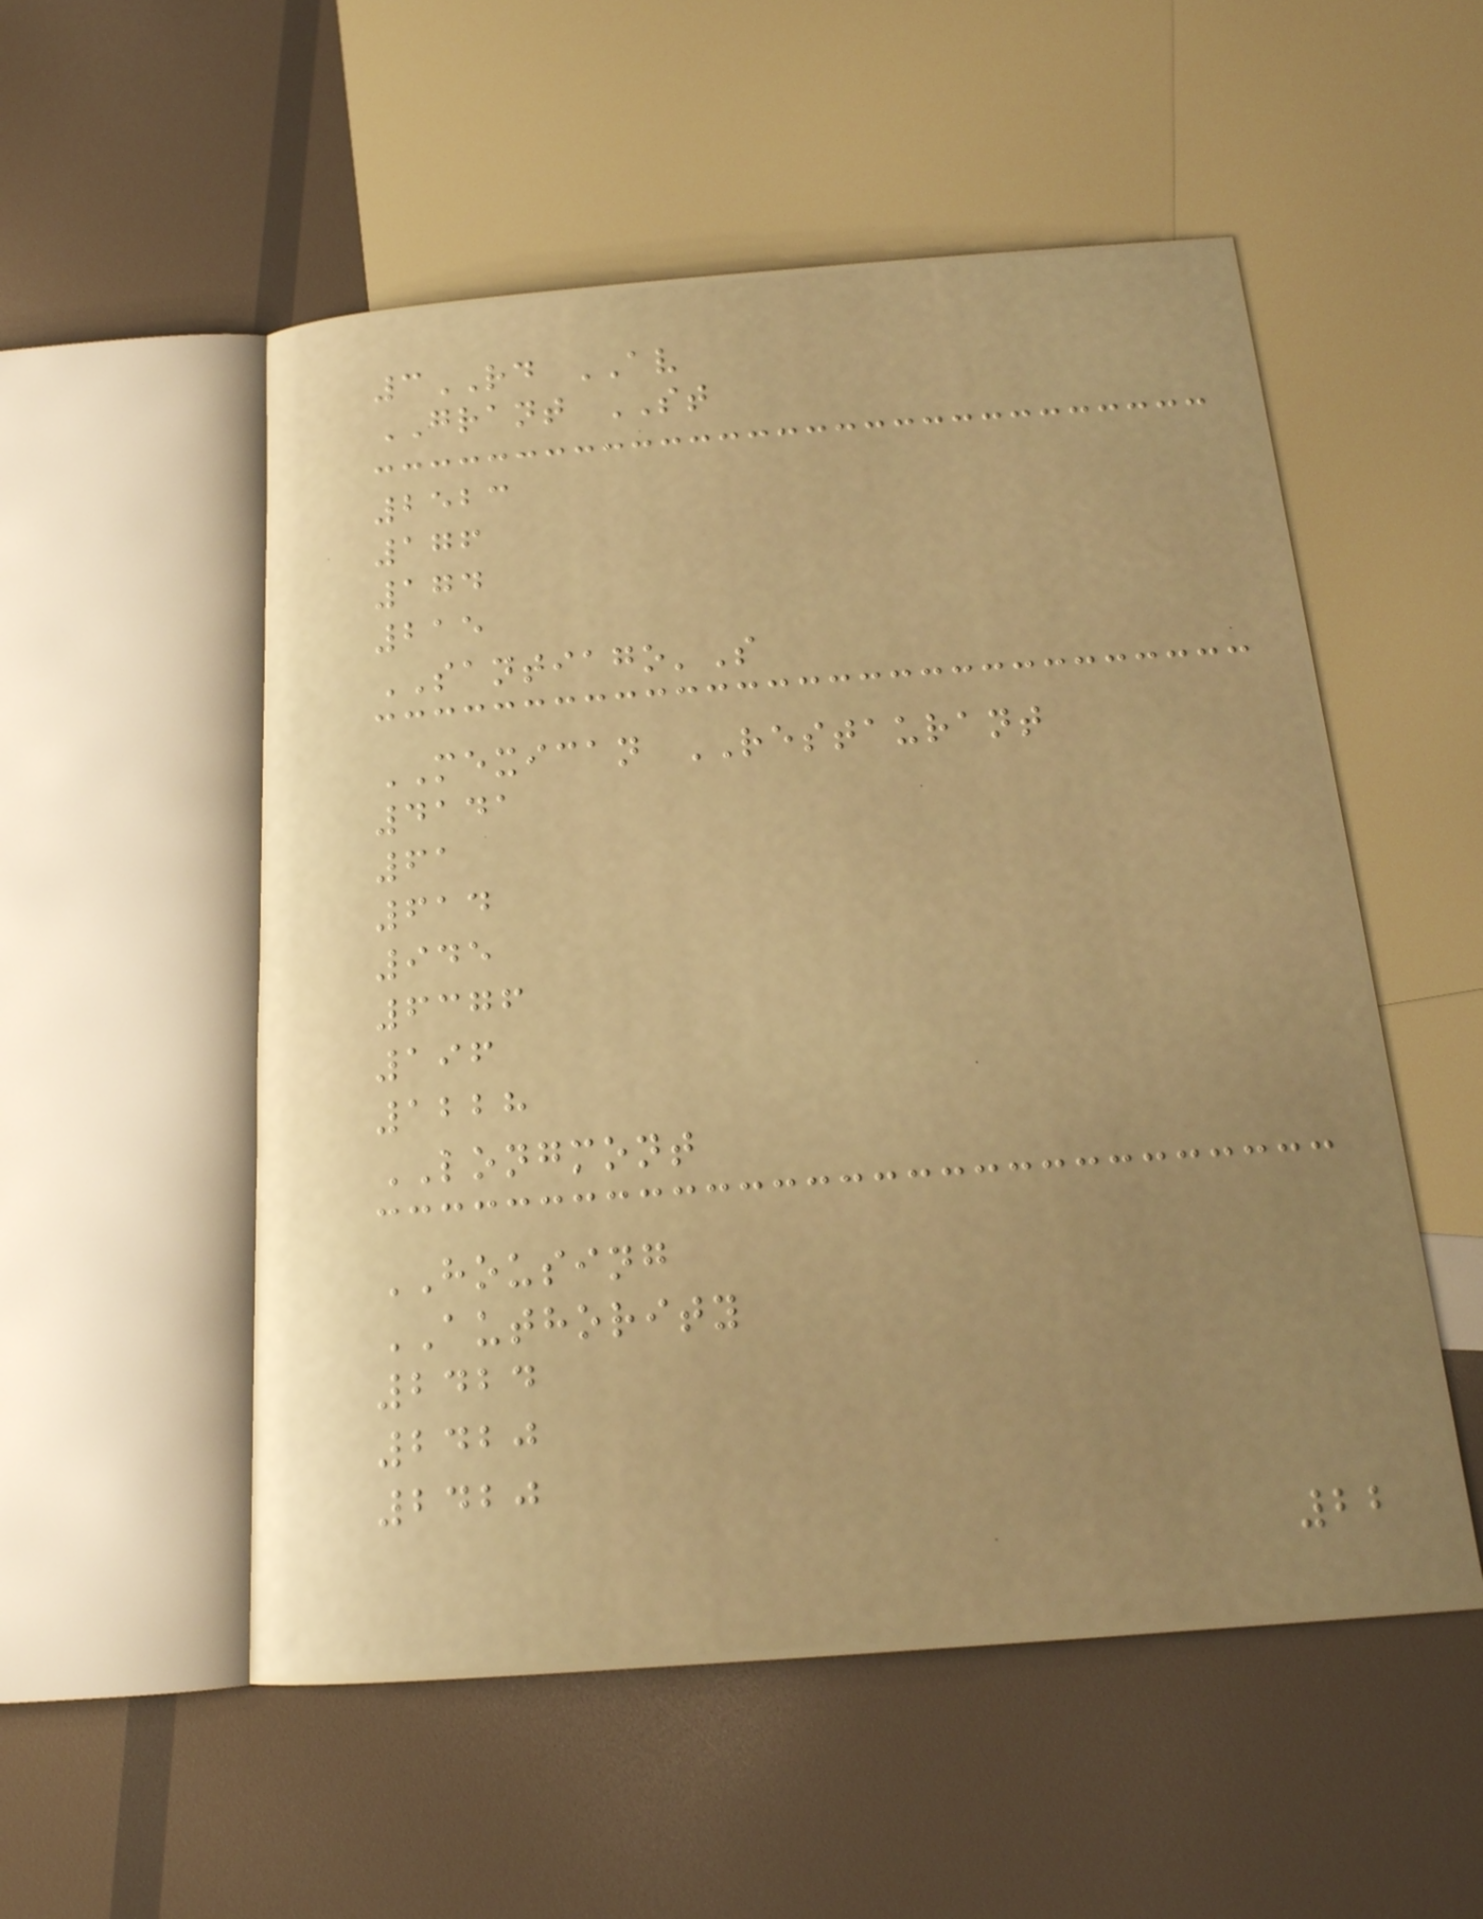3RD AV
GRANT ST
2523
176
174
215
SANTIAGO'S
MEXICAN RESTAURANT
4141
61
614
945
6376
196
1228
LONGMONT
HOUSING
AUTHORITY
2424
2420
2420
22
